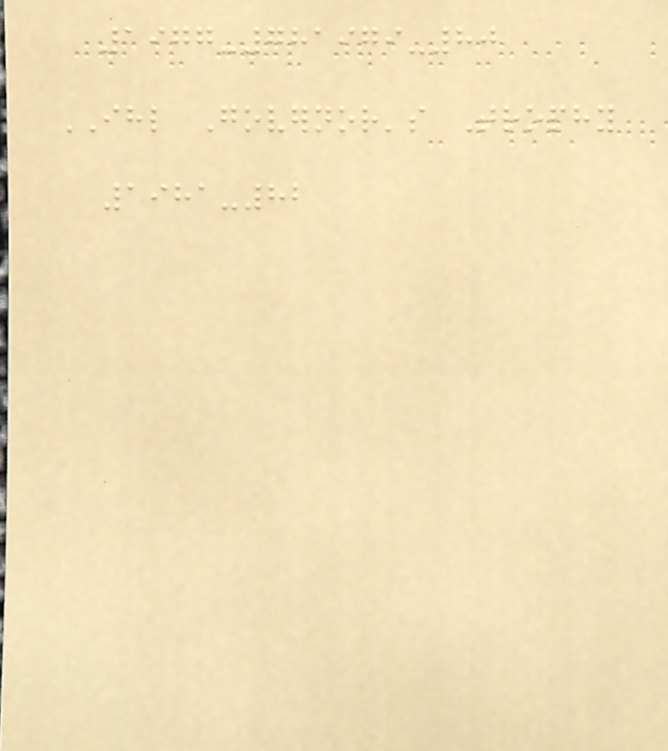1977-781979-80
IHL Governor's Trophy
1981-82
